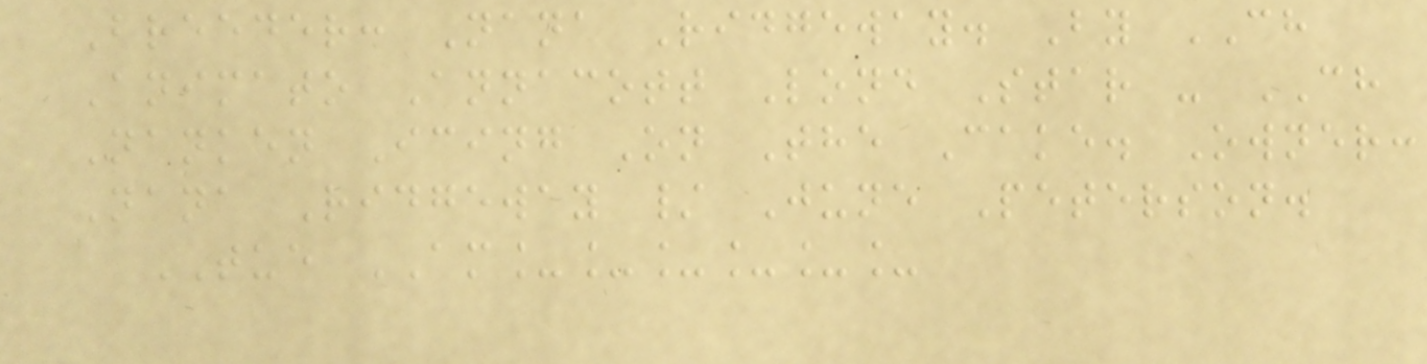Breeder: Nana Ridgeway. By CH
Animato Annacott Lone Star - CH
Nanken Icing On The Cake. Owner:
Nana Ridgeway / June Peterson.
TUE AM______
